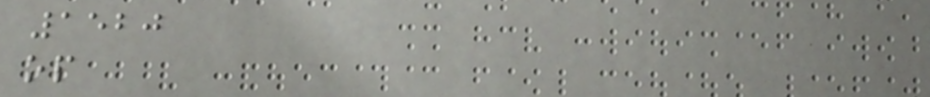1520
op
